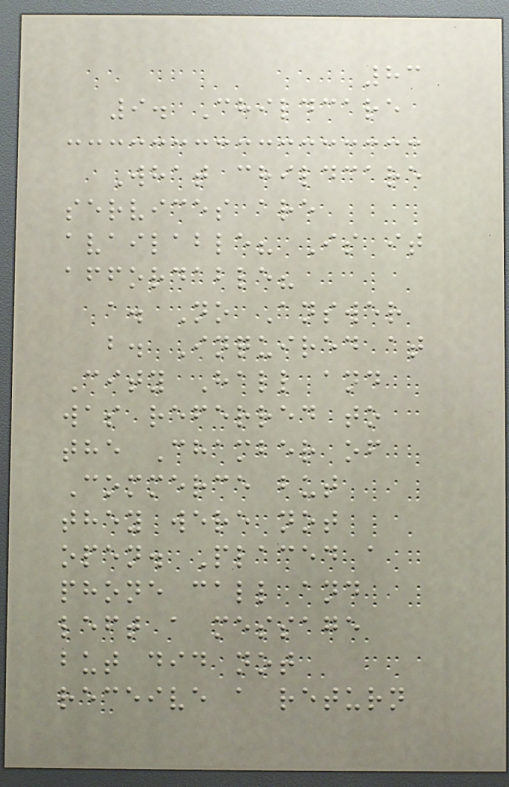83
9. Childcare
What childcare
services are
available? Is it
affordable?
a. No Answer
b. Inquired at
City Hall and
was referred to
the Chamber of
Commerce but
they were not
open. Placed a
phone call and
left a message
but did not
receive a return
